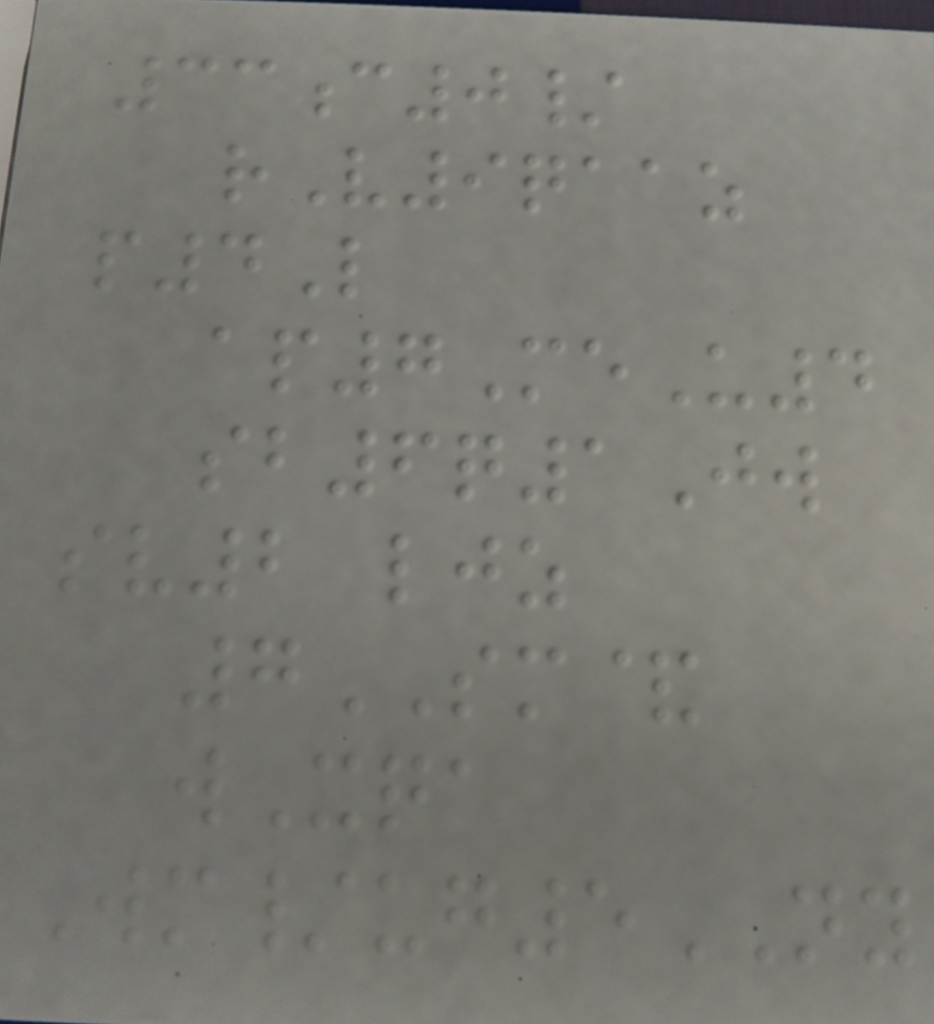33c0/
rV9qaaz
p4L
ap7MeU4
sb6q1Jw
sv2 ljz
7SM&
wXqa
Wm/ug5NY
